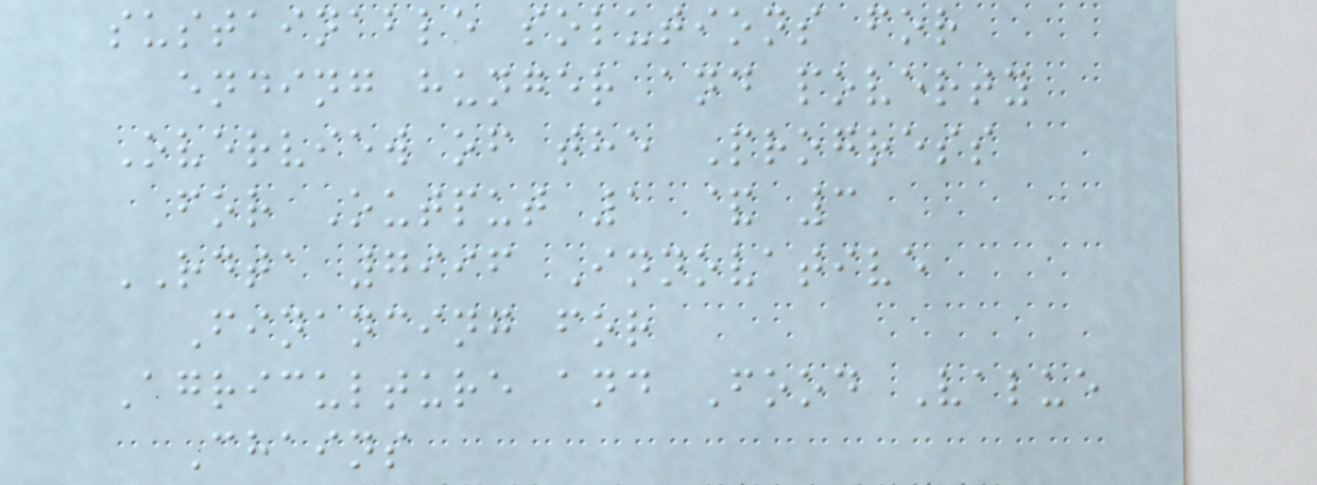sustainable solutions for
ending hunger and poverty
Overview of the Progress
for Output 1 & 3
RDTA 7996 Innovative
Financing for
Agriculture and Food Value
Chains
